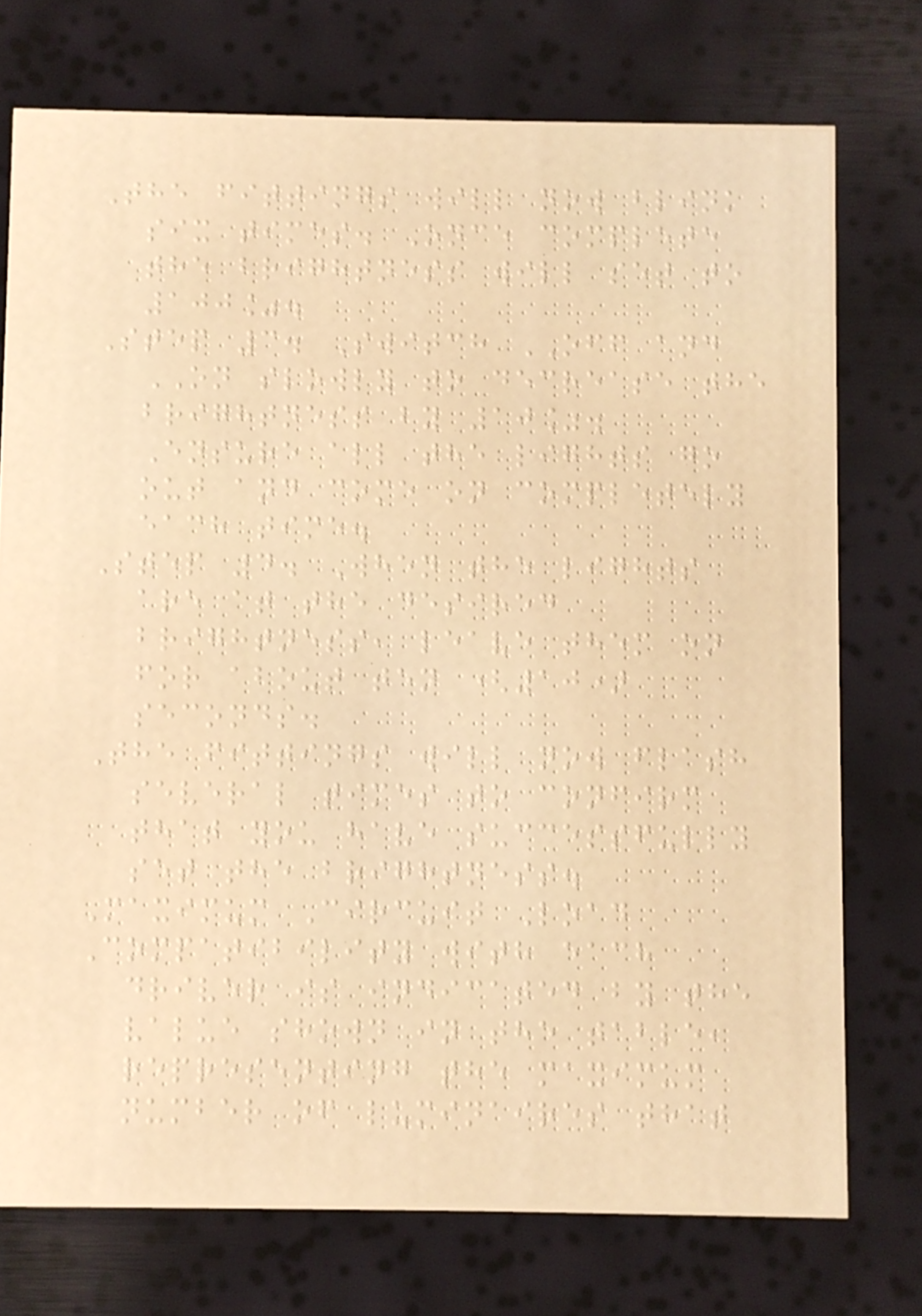The fittings will now blink
six times. Once complete
the brightness will set to
100%.
Step 3. Switch OFF and
ON slowly to decrease the
brightness by 10%.
Ensure all the lights go
out and come on completely
each time.
Step 4. When the lights
are at the desired
brightness, leave them on
for about ten (10)
seconds.
The fittings will now flash
several times to confirm
that you have successfully
set the brightness.
Maximum Circuit Load
Compatibility with each
driver is indicated by the
value shown in the table,
representing the maximum
number of luminaires that
